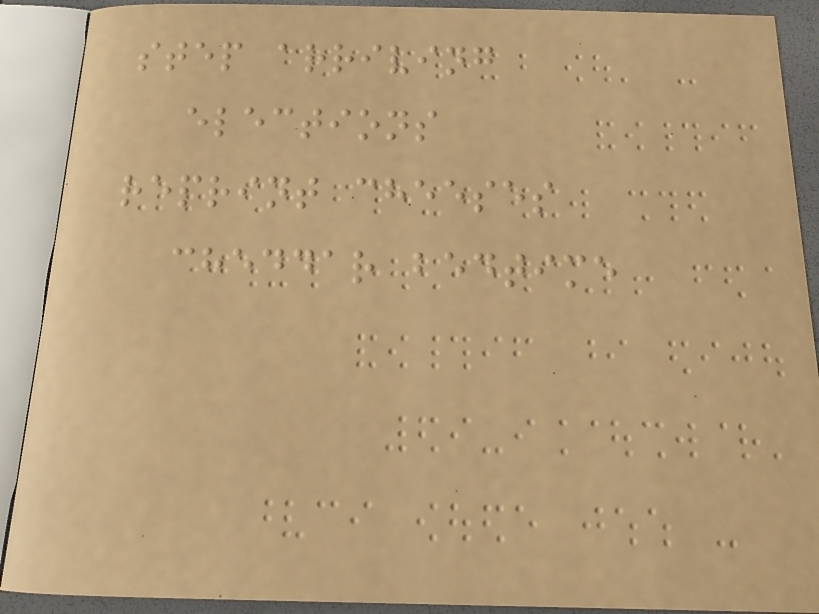step arriving
elections
reprint cheeses
cheddar bedtime
